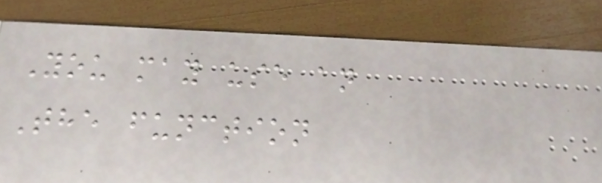You may use an
The function
